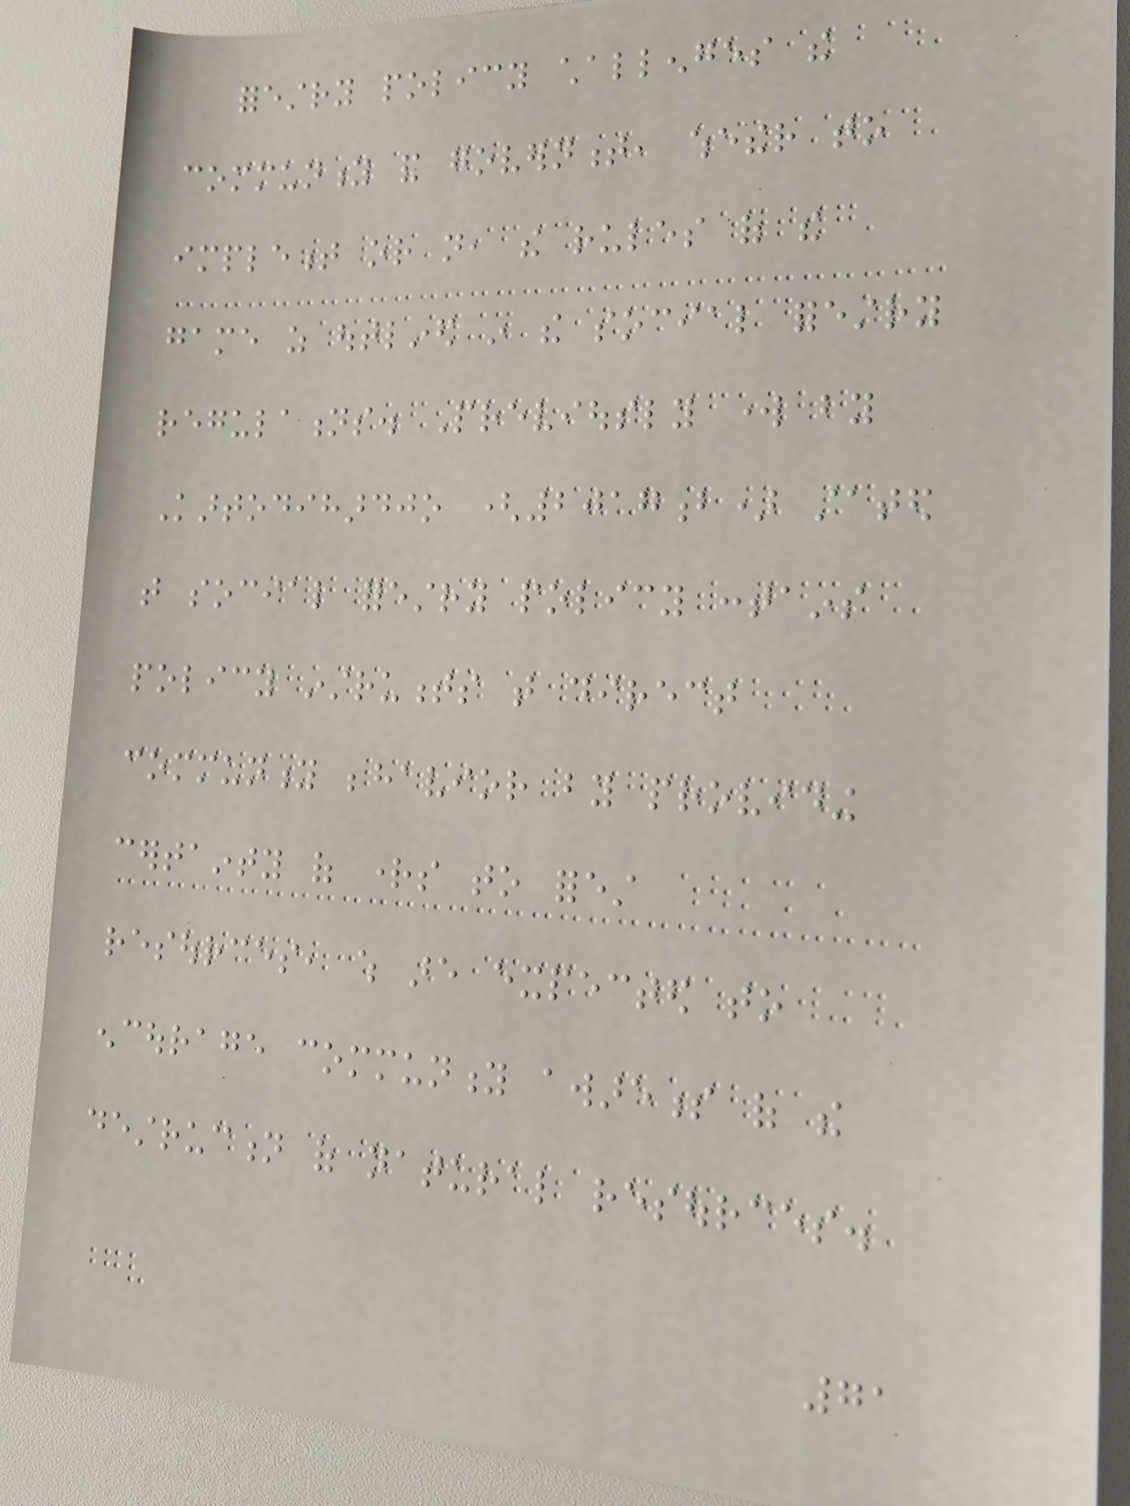forestry policy challenges the
community and government, whether to
implement or not, the rules of the
game as outlined in the social forestry
regulations. Previously work by
Kartodihardjo (2017b) stated
that social forestry policy contains
policy instruments that direct
community behavior by providing
certainty of rights to forest
resources, which are expected to
encourage community awareness of the
destruction of natural resources.
71
